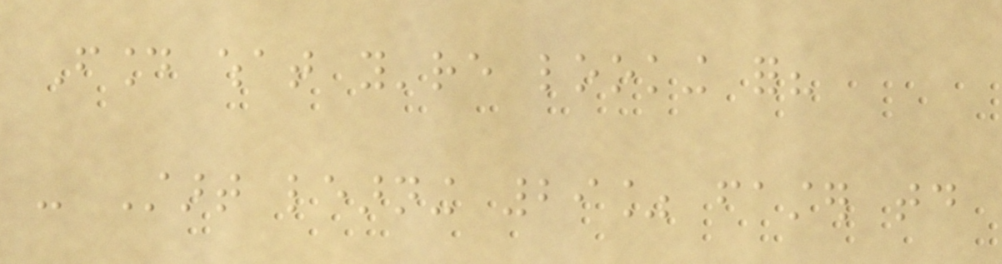Found what you're looking for?
- Start learning 29% faster today
